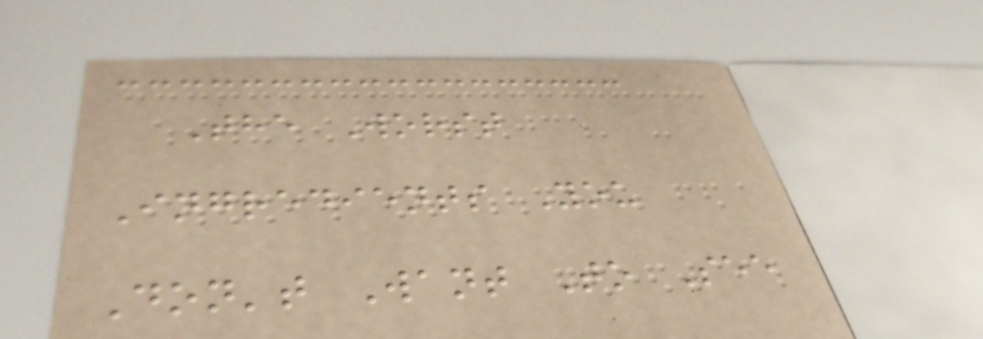The Worst
Ingredients You
Don't Want To See
